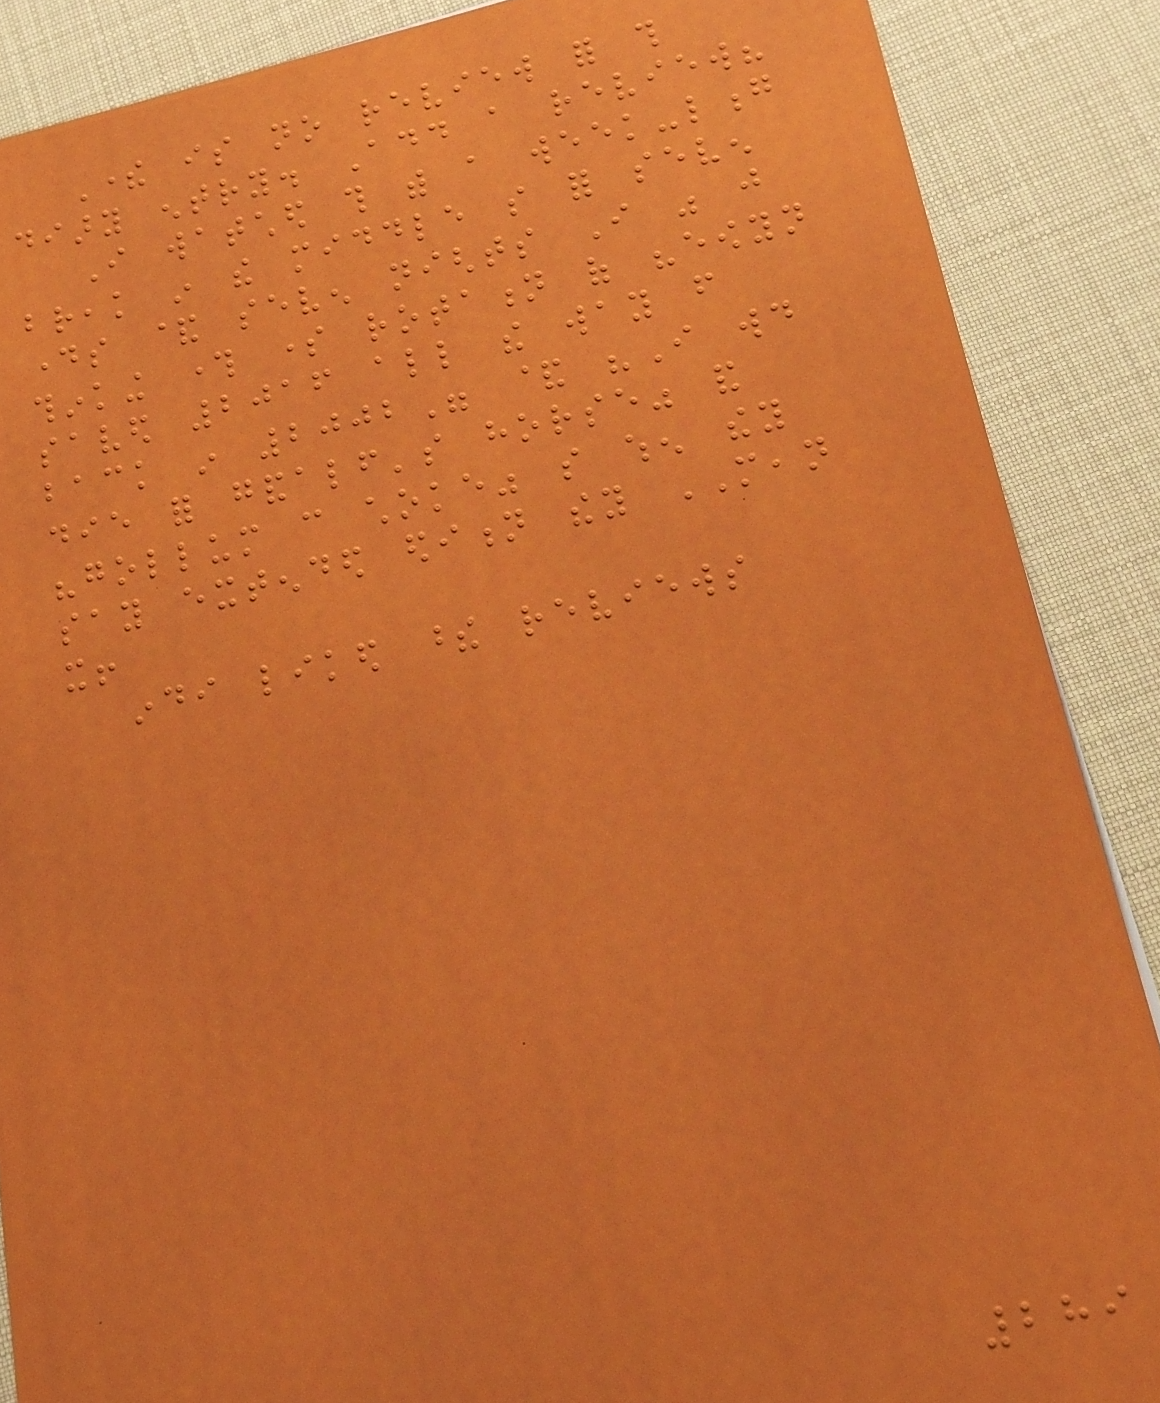There is no review for this
diary entry. Add a review?
I watched this with a week-long
break in the middle so for seven
days & seven nights I was just
thinking through some rotation of "eowyn
saved 2016 all the way from
back in 2002" & "I would
die for gandalf's horse" and
"gollum can choke" so when they
say extended edition they MEAN
it!
indi liked these reviews
289
